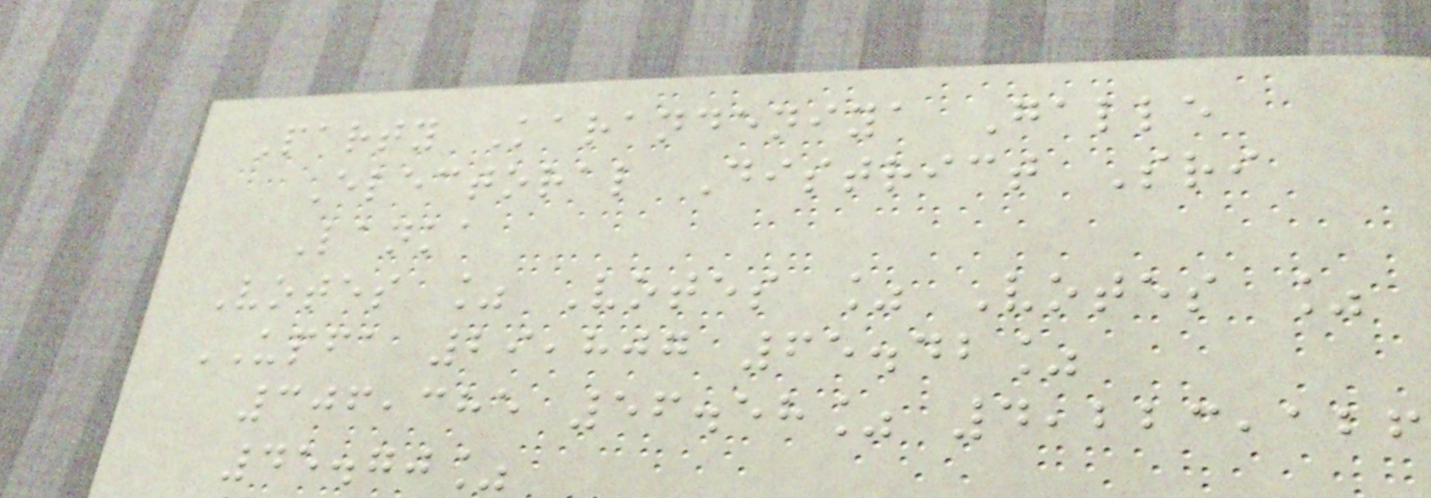Party Karandeniya Galle
Electoral District Sri
Lanka
Votes % Votes % Votes %
UPFA 29,807 65.42%
306,385 56.58% 4,223,126
45.70%
